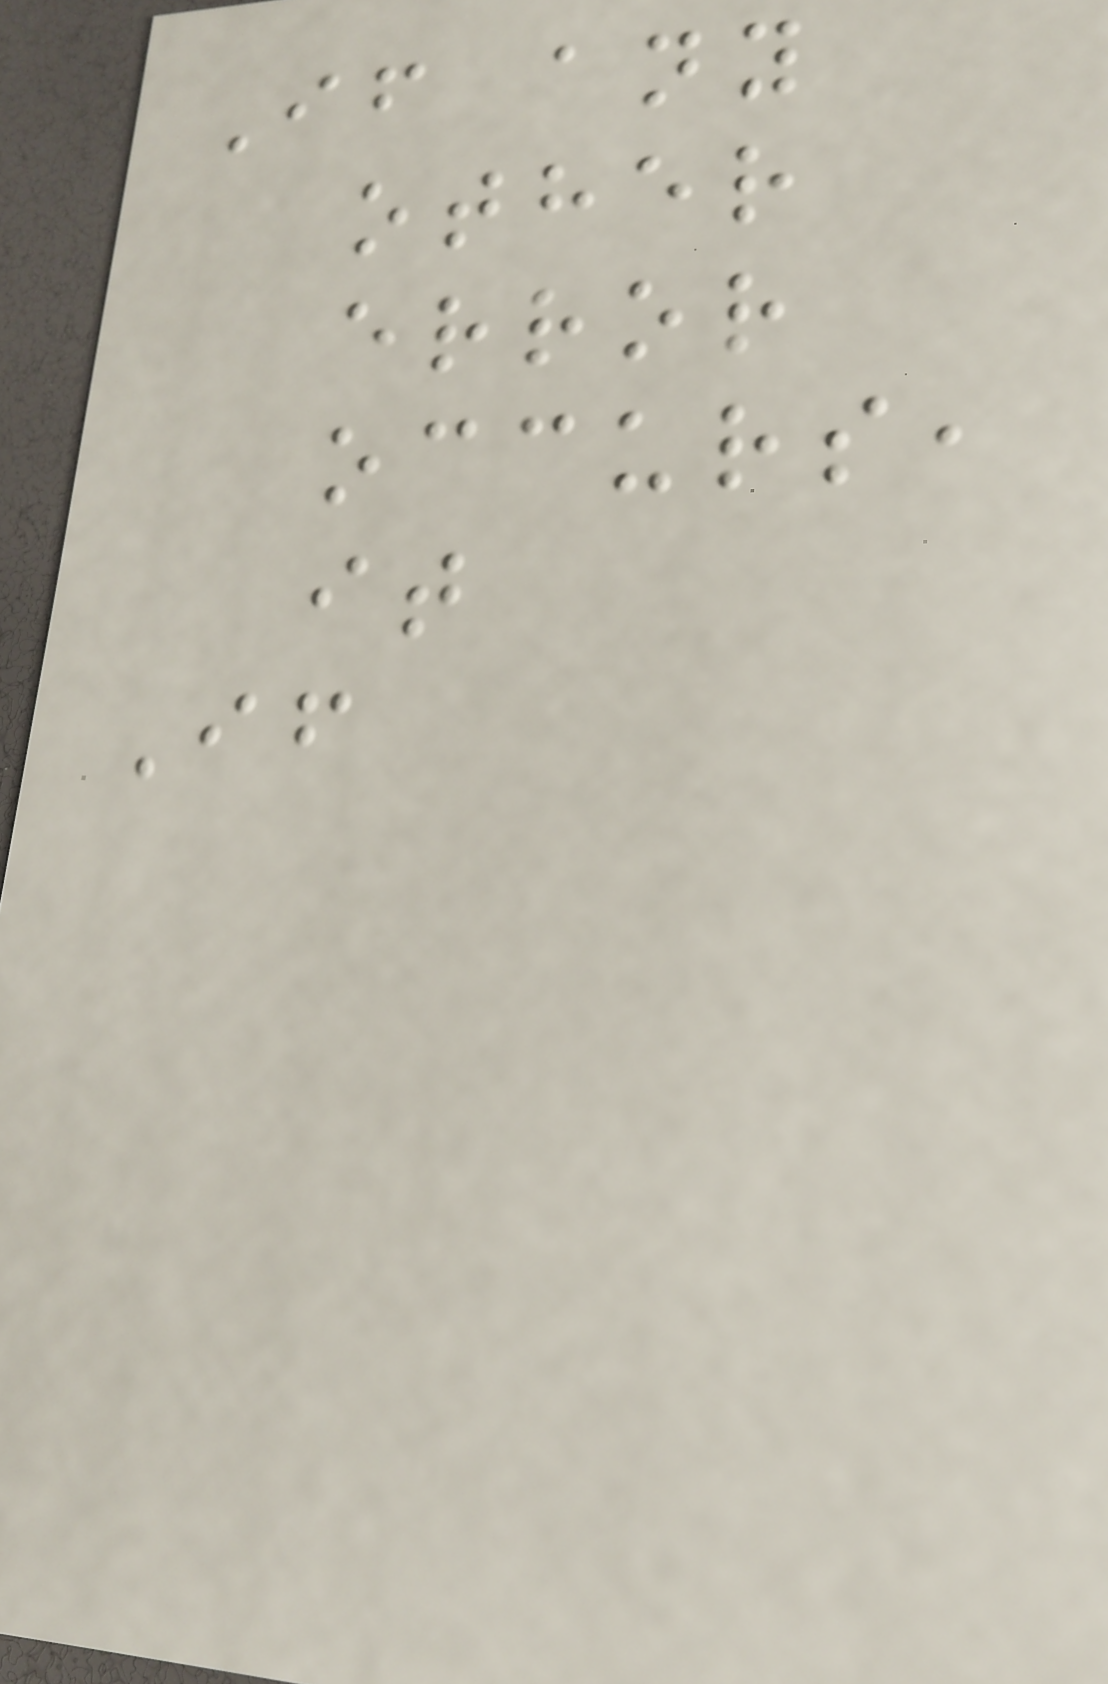If any
other
error
occurs,
it
If
